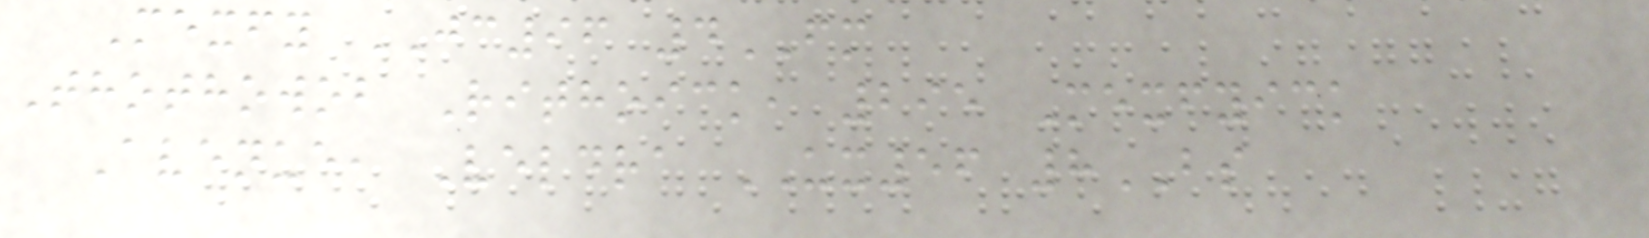Mexfy JC96 4FM
Thothowob Rithoick, 295 Mexfyick
Avenue, Veldra UX56 8BS
